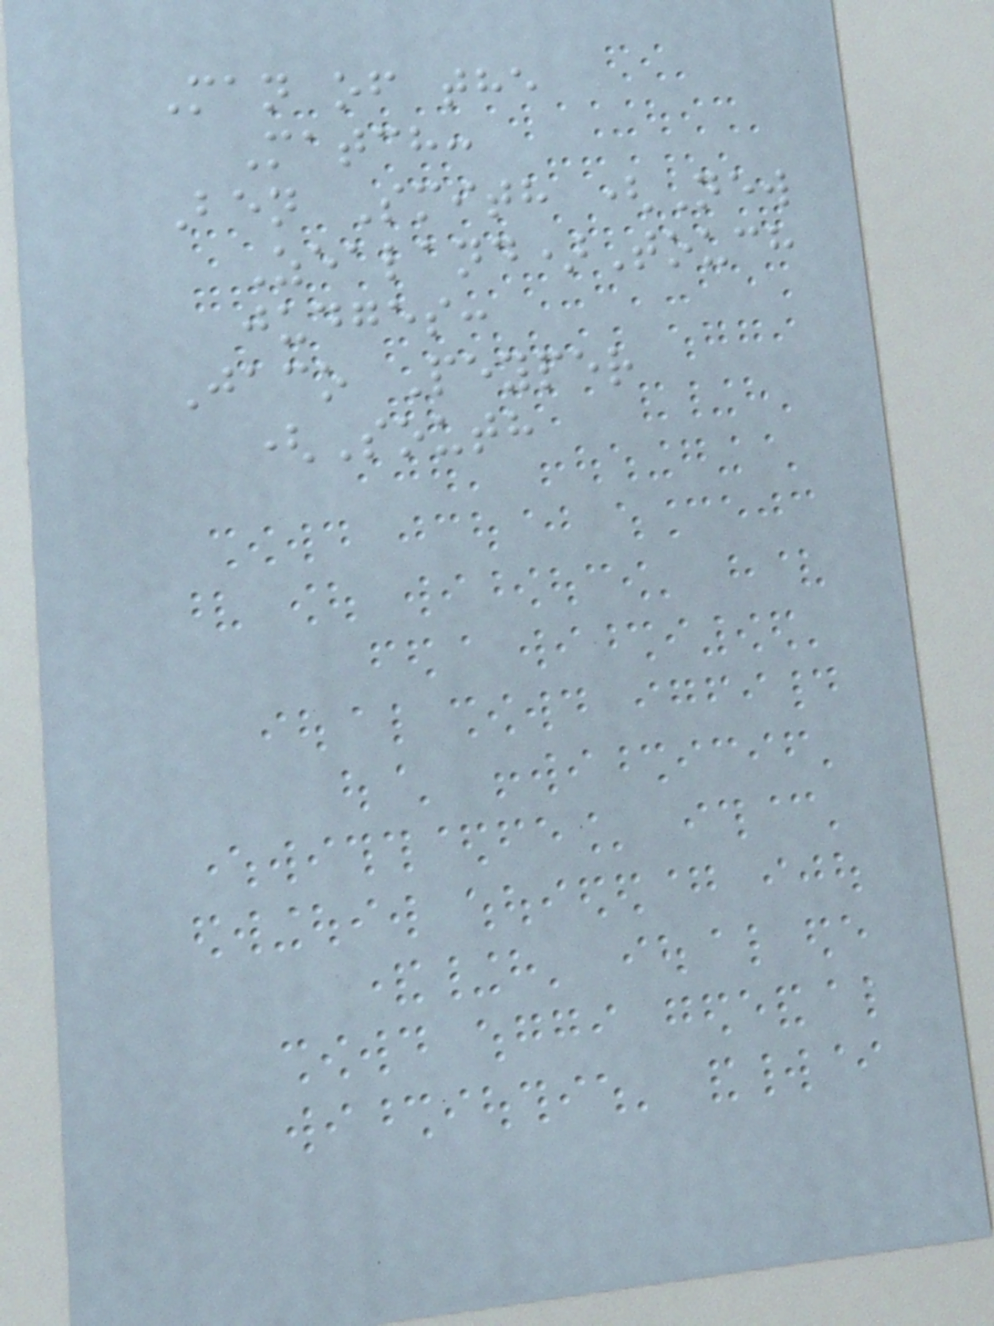Man of the
Match:
Ben Smith (New
Zealand)Touch
judges:
Jaco Peyper
(South
